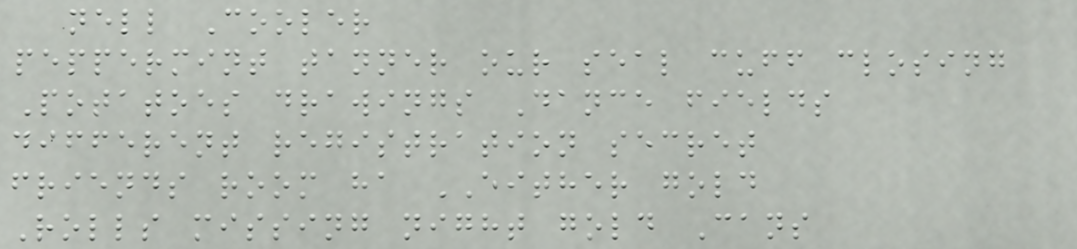nell Cooler
peppermint tanner our seal cuff closing
Potatoes drawings Dance fields
different registration secret
friends room ha EITHER gold
Rolls missing night gold Cans
